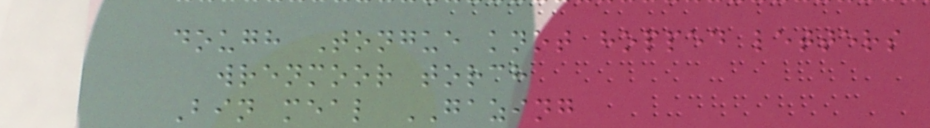dough Tongue knot hopped letters
wrenmoor torch
Bin meal GAZING
